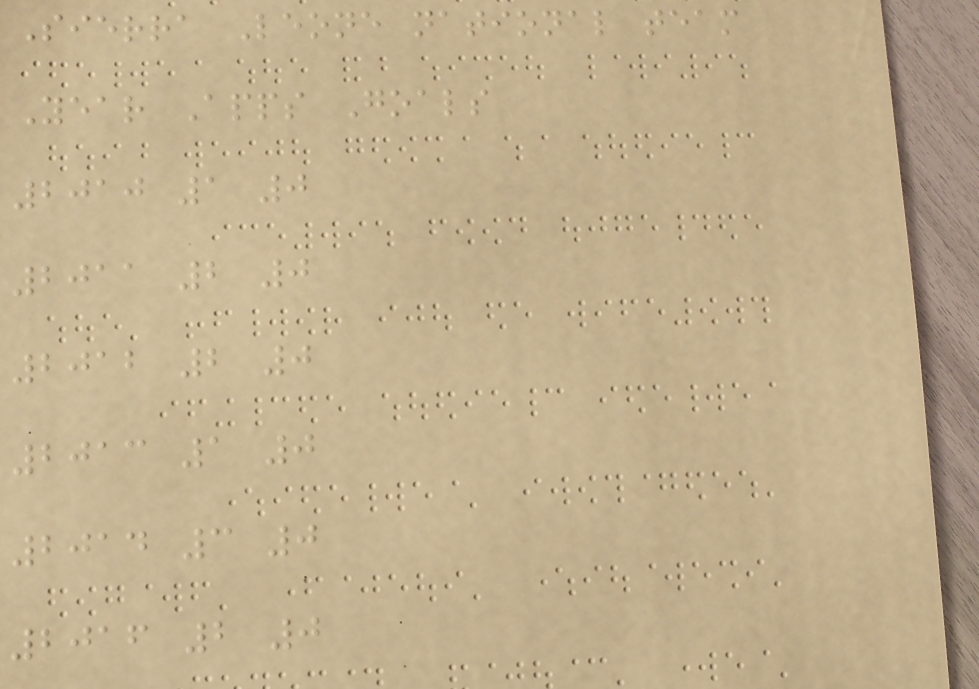Sierra Leone national team
Year Apps Goals
2010 1 0
2011 2 0
2012 2 0
2013 1 0
2014 3 0
2016 2 0
